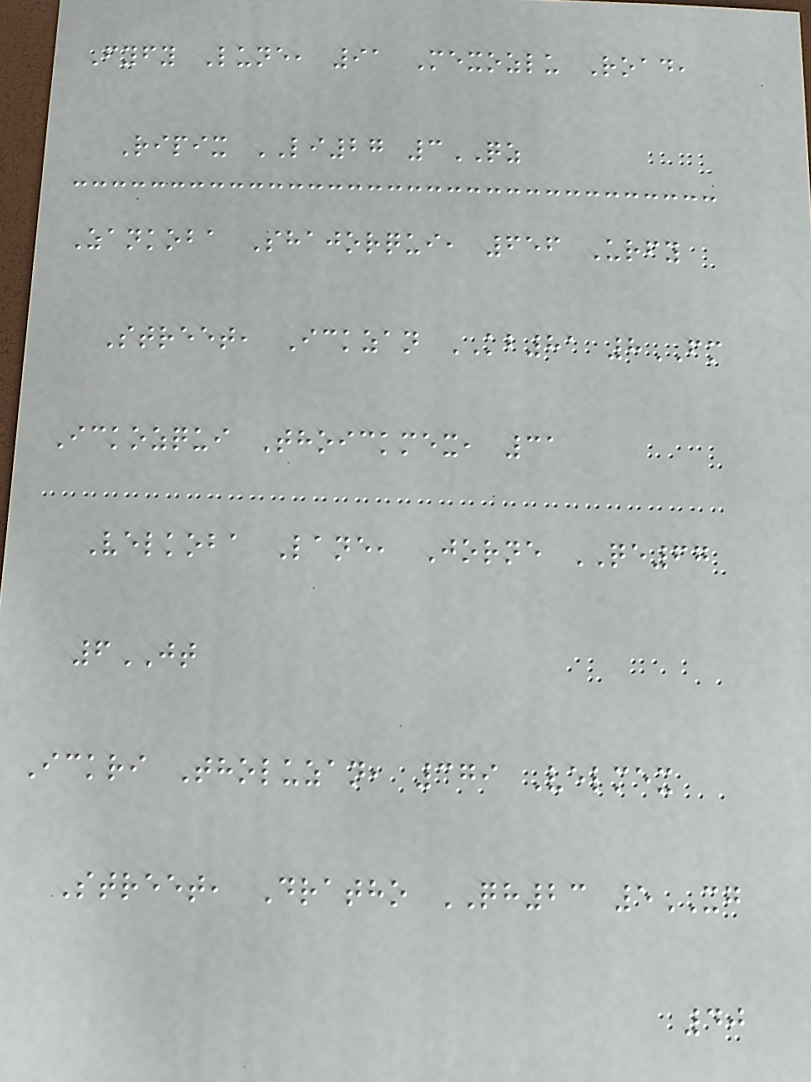Fyfy Lune, 91 Mexozlu Road,
Ripix LI27 3QZ
Zankoba Shajorqui, 656 Urfy
Street, Ickzan KB81 8FM
Ickozqui Thoickmex, 31
Velkoba Lane, Jorne QE67
6JT
Ickri Tholuzan, 379 Velmex
Street, Dratho QH23 5XG
40
